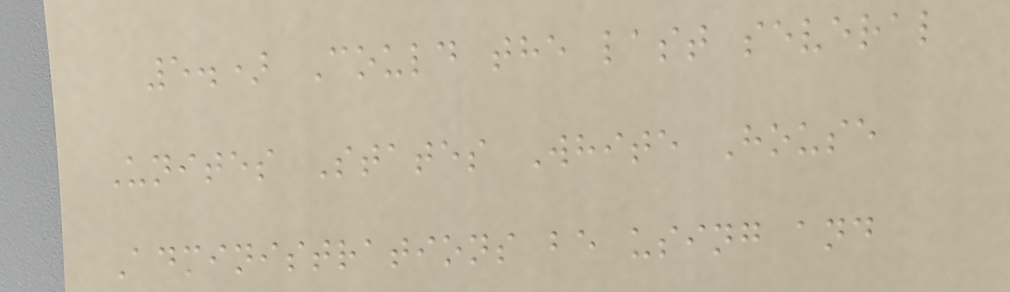5.) Could the last several
Unites States White House
Administrations be using and
